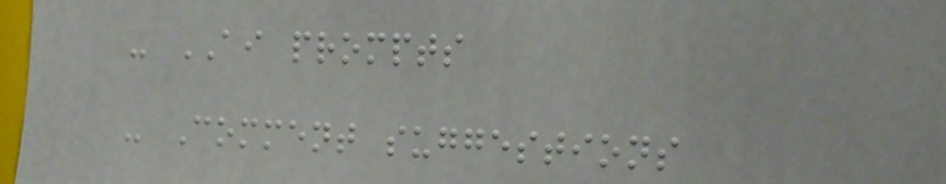- AI prompts
- Comment suggestions
